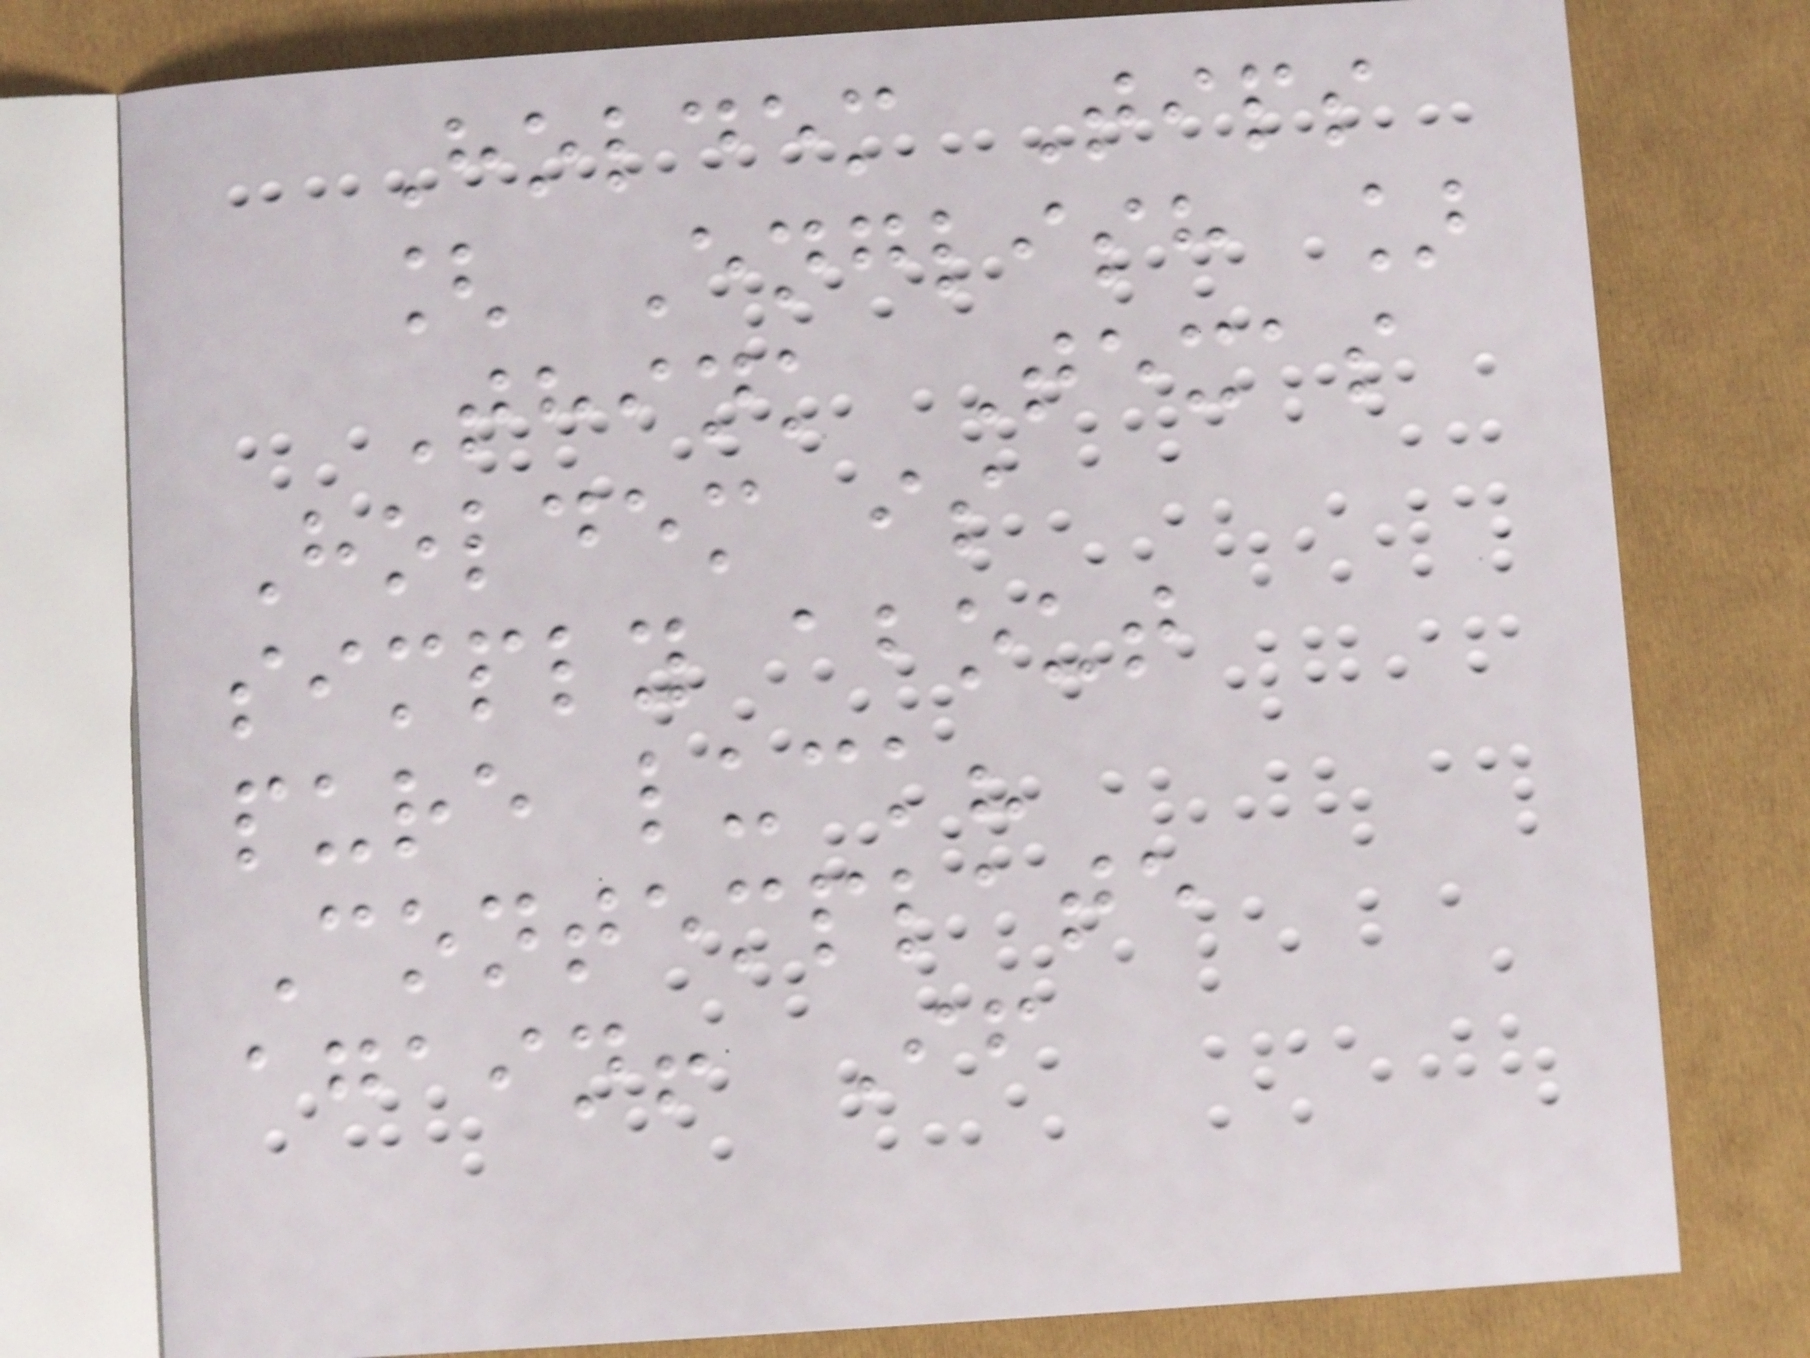Holdem Tips
[ English ]
Think Texas
Holdem is
simply about
pure luck?
Contemplate
again! If
